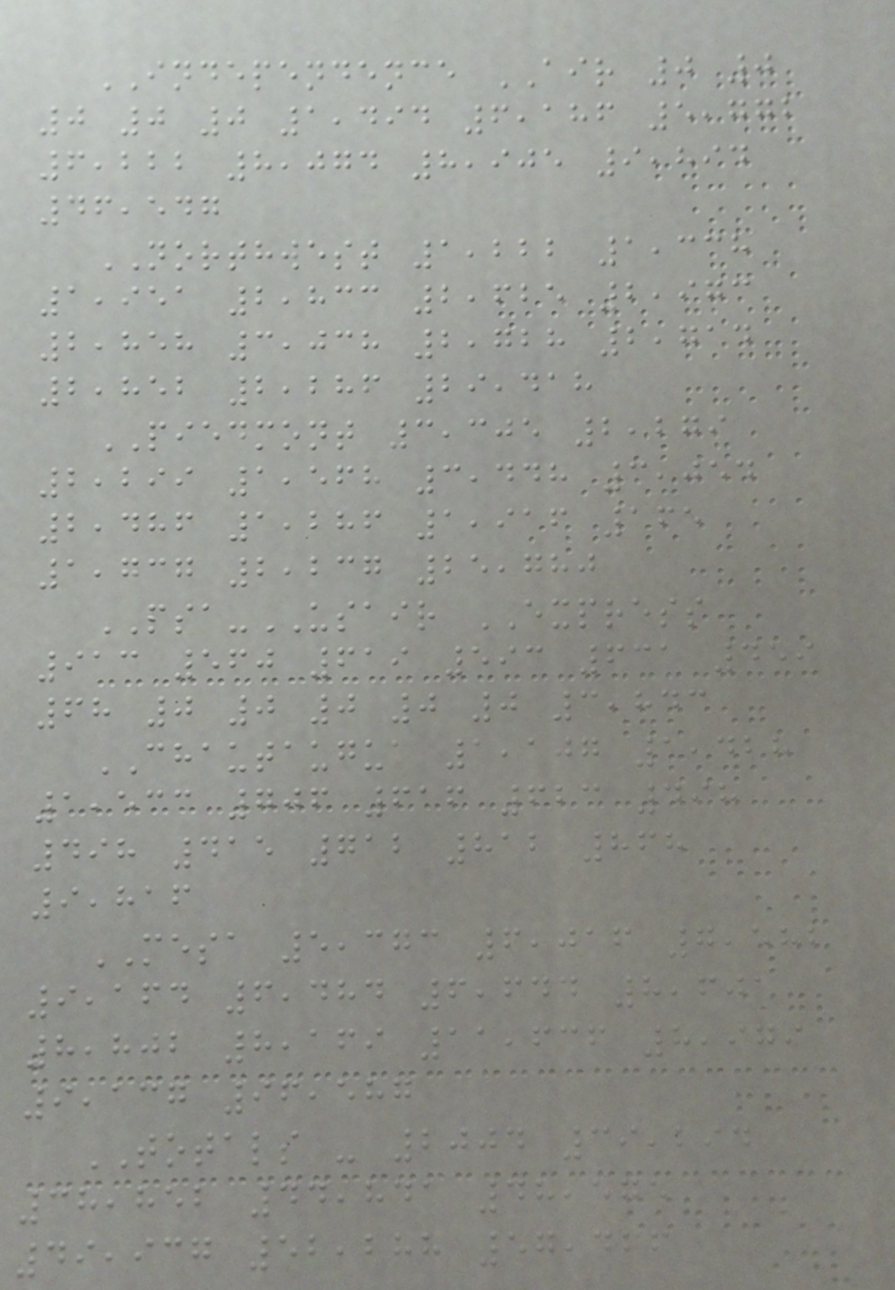INDEPENDENCE AIR 0 0
0 0 0 1,494 6,186 5,772
6,222 8,074 8,905 9,894
46,547
NORTHWEST 1,222 1,338
1,951 2,833 2,625 2,973
2,858 3,038 2,728 2,714
2,852 2,286 29,418
PIEDMONT 3,305 2,279
2,299 1,568 3,448 3,054
2,486 1,286 1,916 165
1,737 2,237 25,780
PSA-USAIR EXPRESS
913 560 619 593 631 459
68 0 0 0 0 0 3,843
CHAUTAUGUA 1,107 1,428
1,533 706 616 623 498
498 415 712 812 868
9,816
MESA 5,373 6,016 7,582
9,164 6,484 6,644 8,601
8,802 8,169 11,636 8,979
9,137 96,587
TOTALS - 2004 39,294
38,852 44,841 48,575
49,937 52,288 57,466
